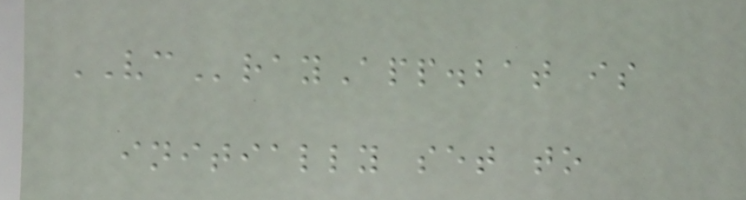VCrayApp.bat is
initially set to
